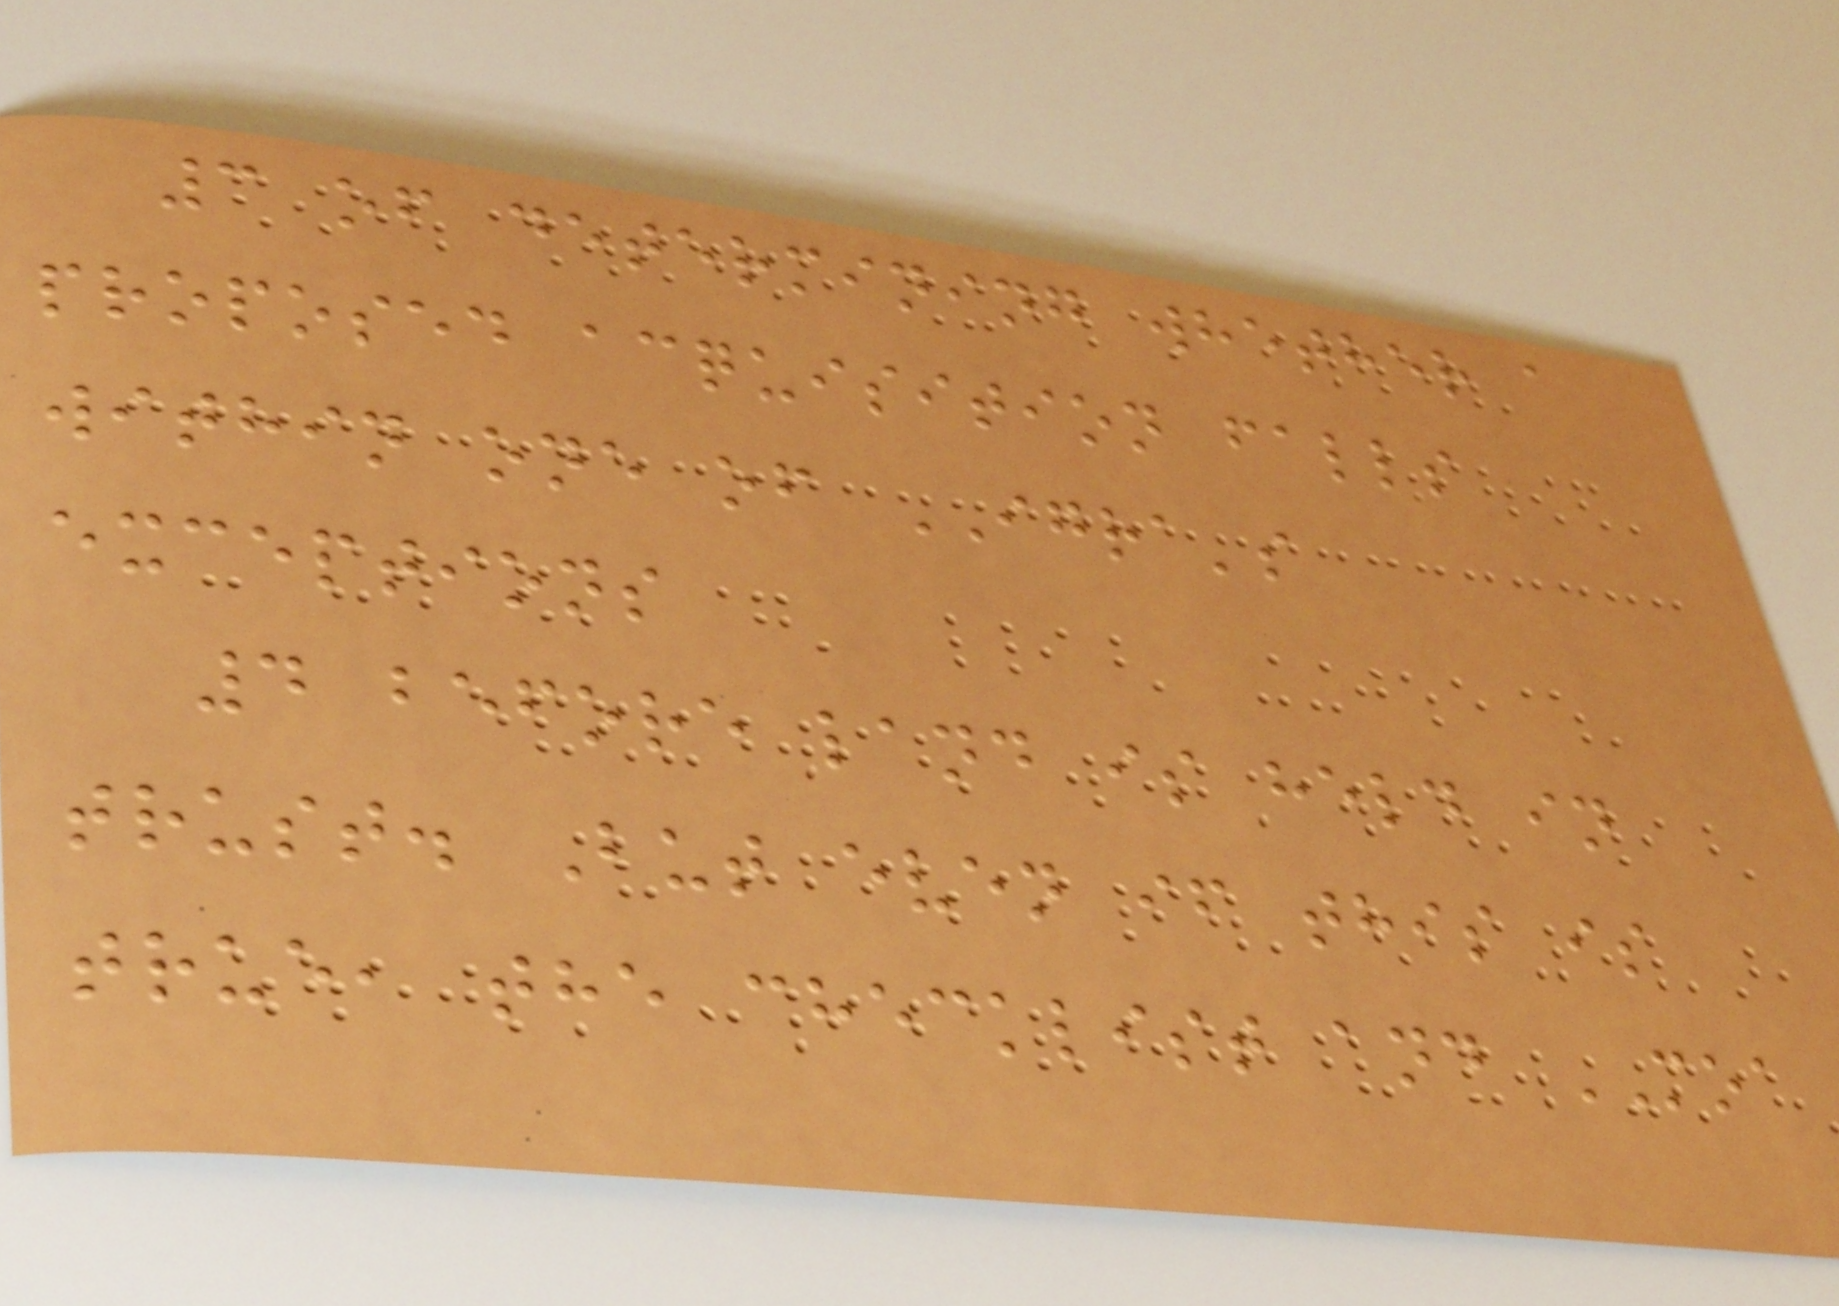3 of determining whether a
proposed acquisition falls
within one of IGRA's
exceptions
4 before land is held in
trust. But even if this is
true, the checklist and MOA
